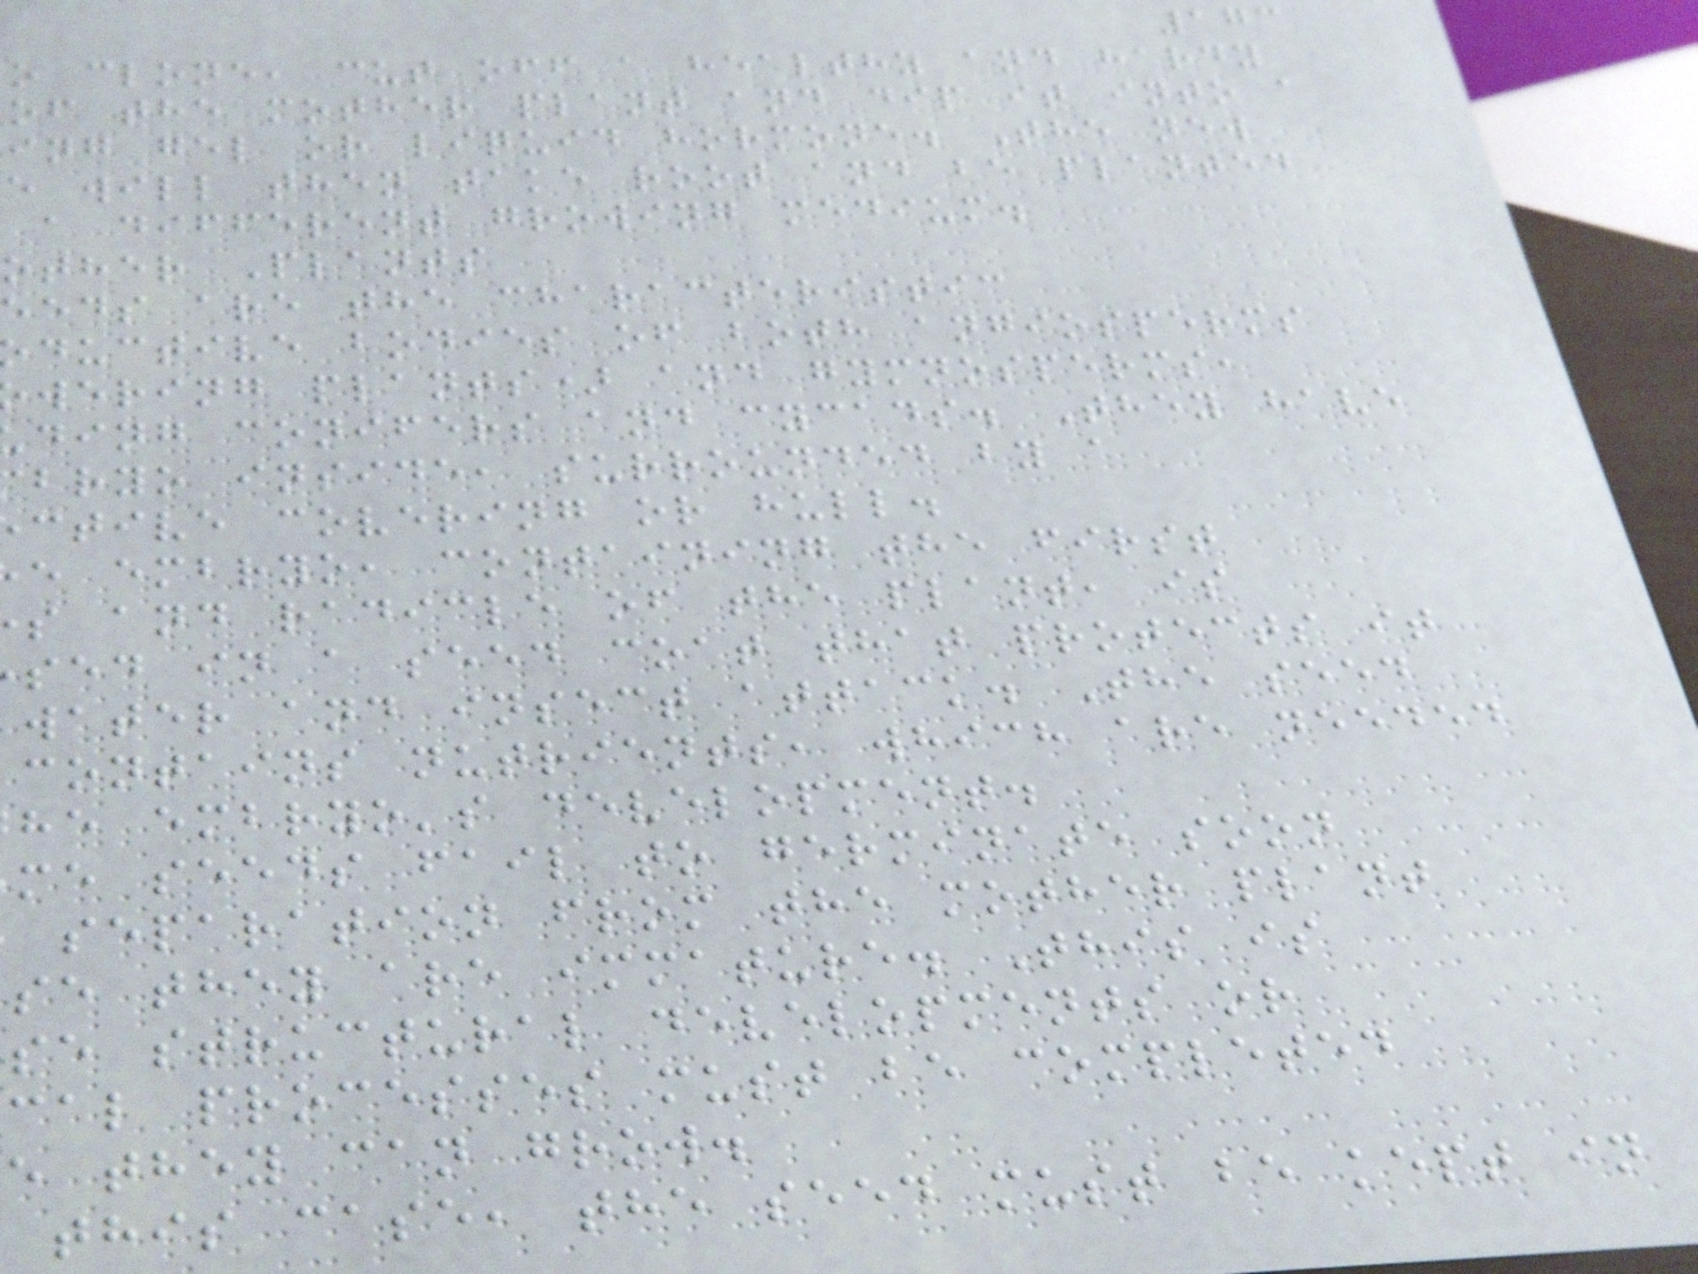173
o clone, cut off a healthy and hardy
of the mother plant and dip it into a
ing gel or liquid hormone. The new
e will then take root and be planted
a different growing medium.
other Plants
eeds are the characteristic
ductive bodies of both angiosperms
wering plants) and gymnosperms,
ding conifers and cycads. They have
bryo inside, surrounded by a
ctive covering or hull.
e embryo, containing the first
s and radicle of the plant, is
sed in a seed coat that protects it
water and insect attack. The seed
contains nutrients, which are needed
he embryo's development.
me seeds fail to germinate soon
separation from the mother plant
se they are immature. This is
se structural developments or
cal processes must be completed
e they can grow.
this case, the seed must be kept in
